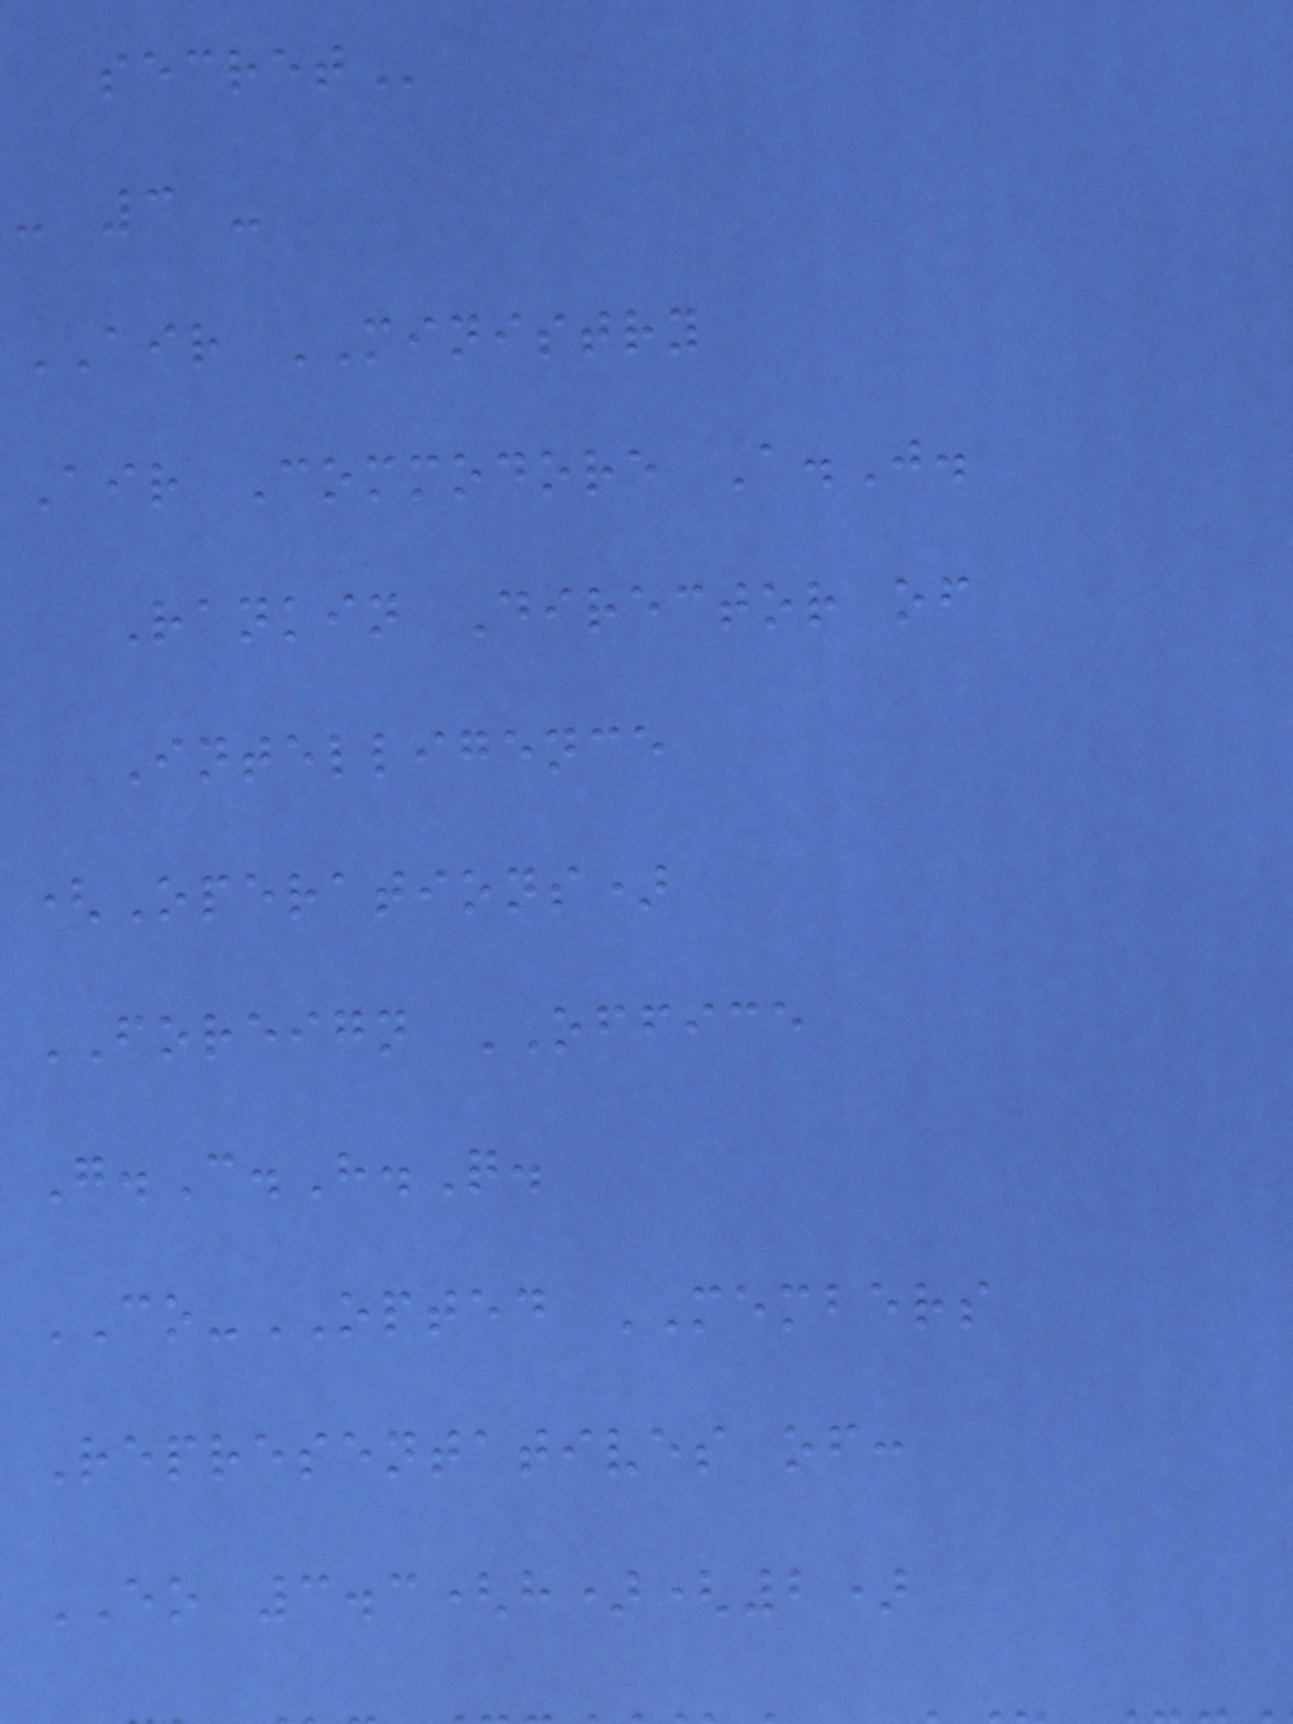- 3 -
AIR MINISTRY
Air Commodore A.J.
Rankin Director of
Intelligence
(Operations)
FOREIGN OFFICE
G.C.H.Q.
CO-OPTED MEMBERS
Representatives of:
EO 3.3(h)(2)
